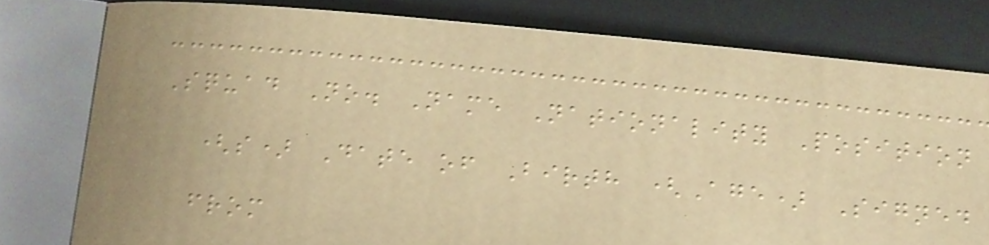Squad No. Name Nationality Position
(s) Date of Birth (Age) Signed
from
